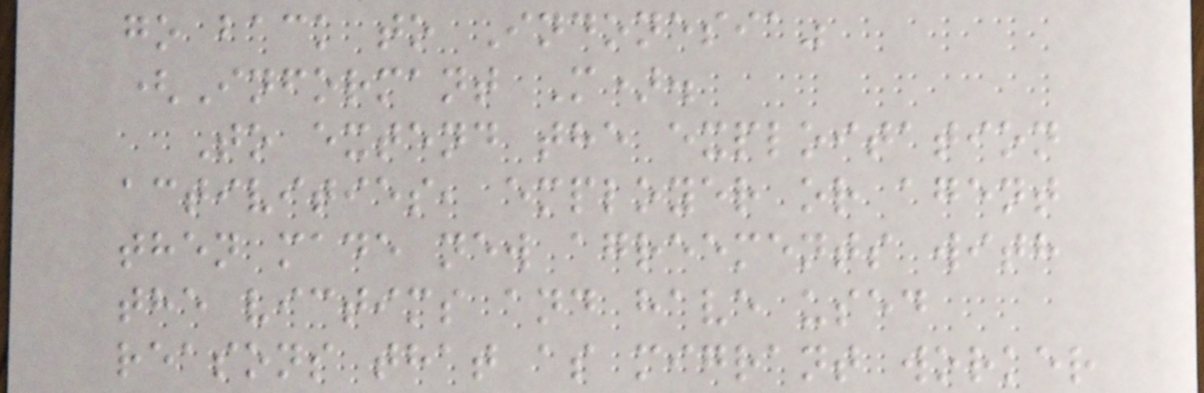go back to Indonesia"
(Informant M).
To extend the exploitation
activities, employer or agent
then made new agreements with
the victims and have used
reasons that as migrant worker
